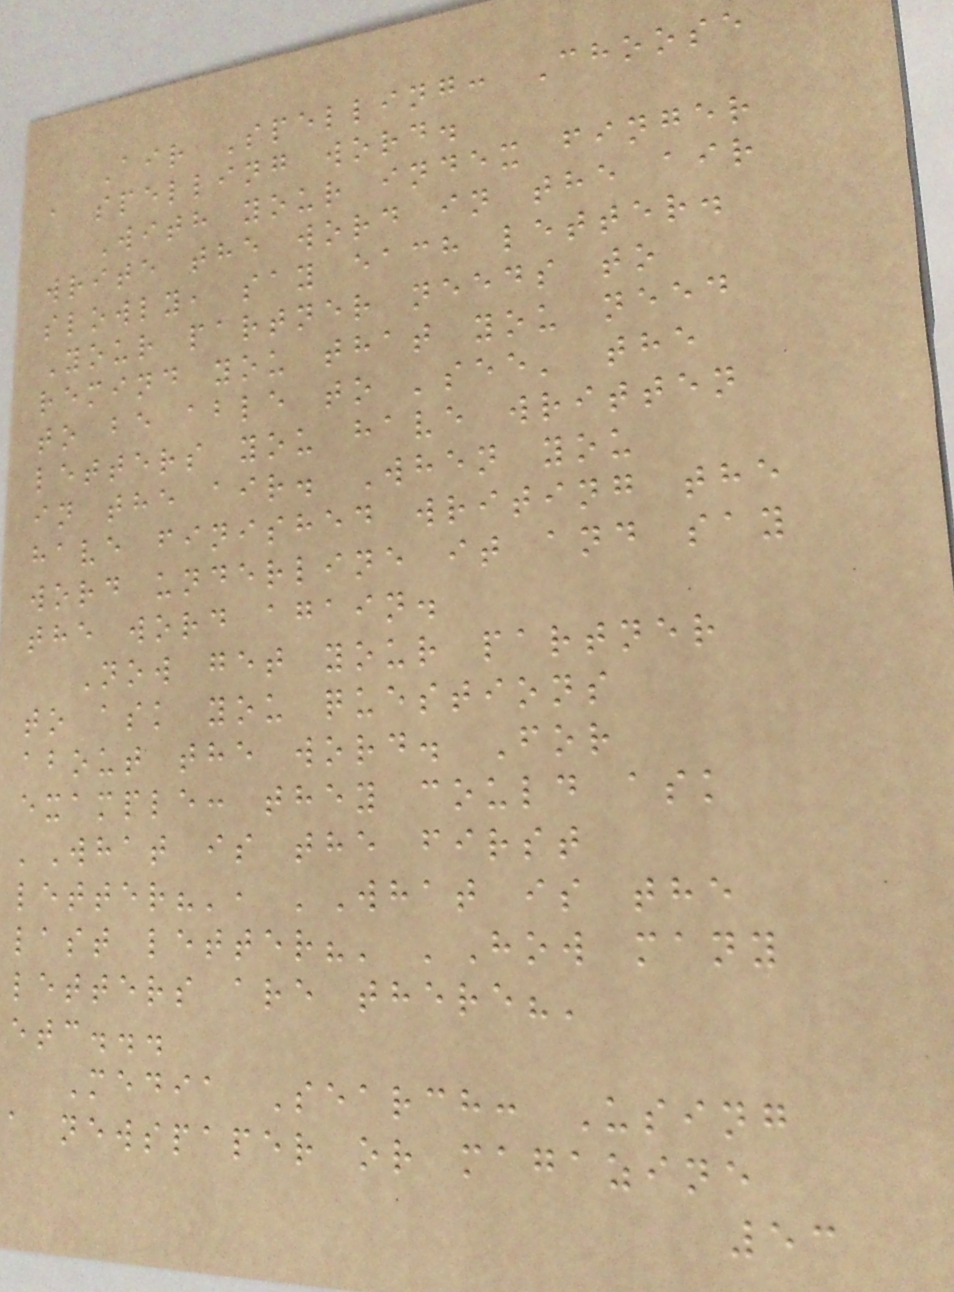Air Spelling: Choose
a spelling word.
With your index finger
write the word in the air
slowly, say each letter.
Your partner needs to
remind you that you need
to be able to 'see' the
letters you have written
in the air. When you
have finished writing the
word underline it and say
the word again.
Now get your partner
to ask you questions
about the word. For
example: they could ask
'What is the first
letter?', 'What is the
last letter?' 'How many
letters are there?'
etc...
Media Search: Using
a newspaper or magazine
53
